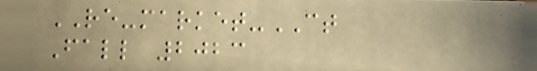RE-market-CT
Fall 2023
